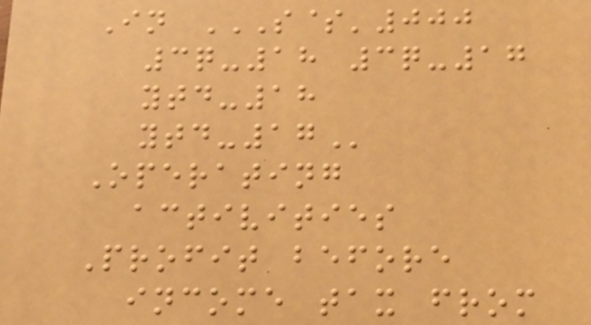In S$'000
3Q-18 3Q-17
YTD-18
YTD-17
Operating
activities
Profit before
income tax from
